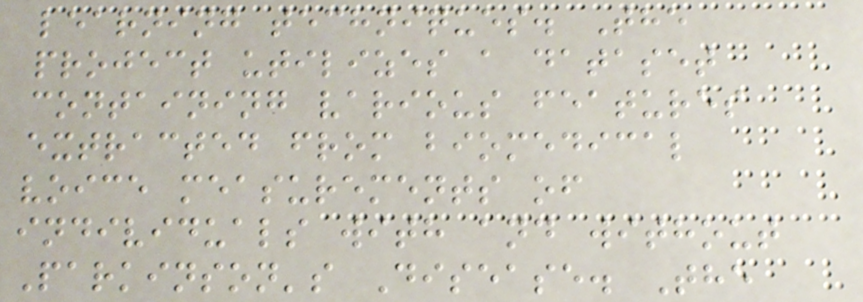learning techniques. The
project utilizes a dataset
containing various features
extracted from biomedical
voice measurements of
individuals with and without
Parkinson's Disease. The
